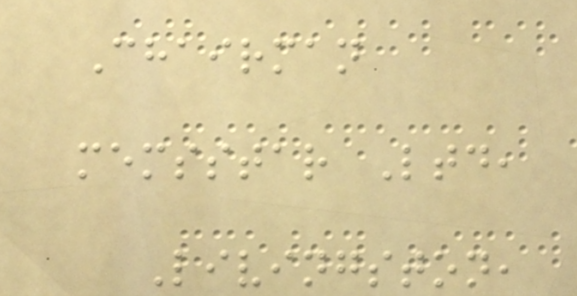Chairman
memsstar Ltd,
Livingston,
